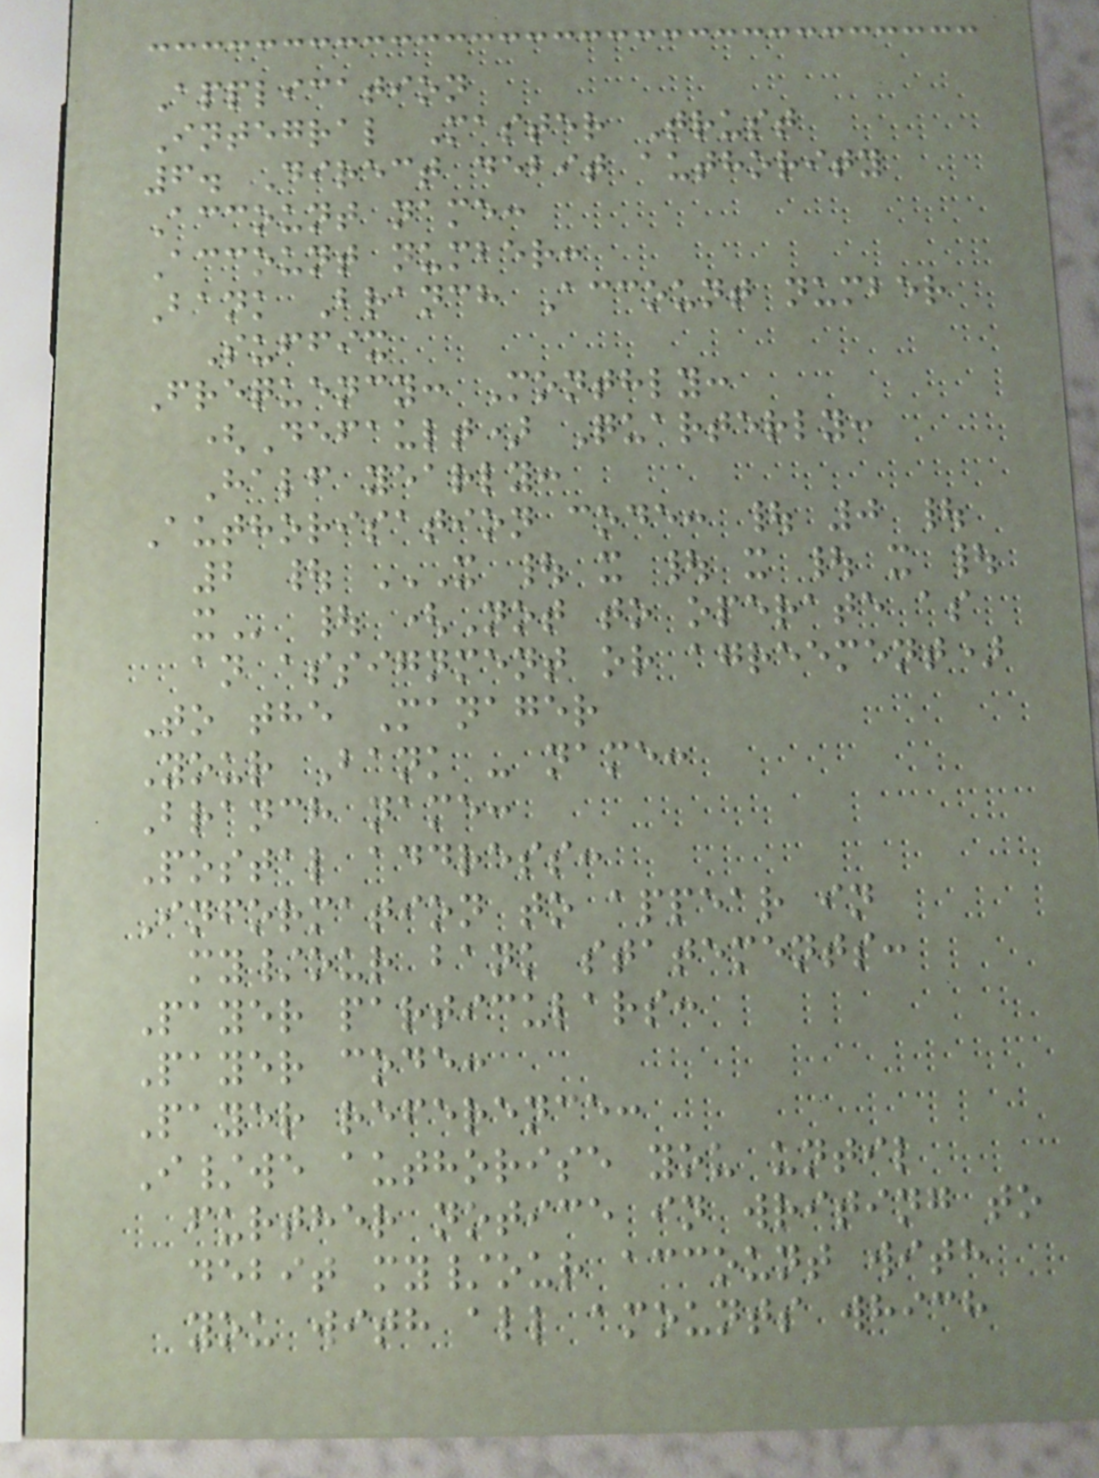Application
Integral Master Trust
6. Direct debit authority
Account name:
Account number:
Bank Branch Account number
Suffix
Frequency: Monthly:
(Default) Quarterly:
Half yearly:
Authorisation code: | 0 |
2 | X | X | X | X |
X | (Not to operate as
an assignment or agreement)
To the Manager
Your Bank - name:
Branch name:
Postal address:
Information to appear in
my/our bank statements:
Payer particulars:
Payer code:
Payer reference:
I/we authorise you until
further notice in writing to
debit my/our account with
you with all amounts which
